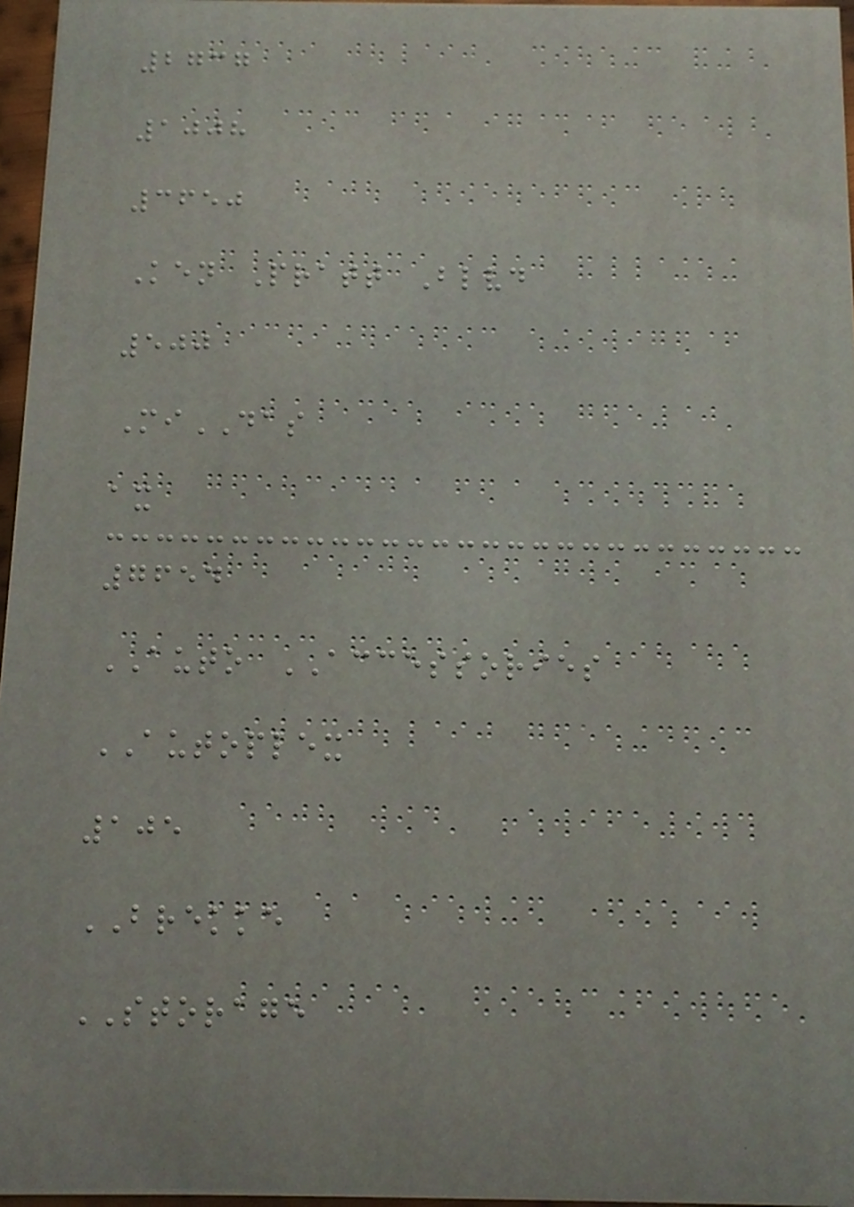2737
1008
3650
Ken Pratt Blvd
500
MiDAS
ax
7654
AUTO ACCESSORIES
AUTOPLEX
105
BREKKE
STORAGE
